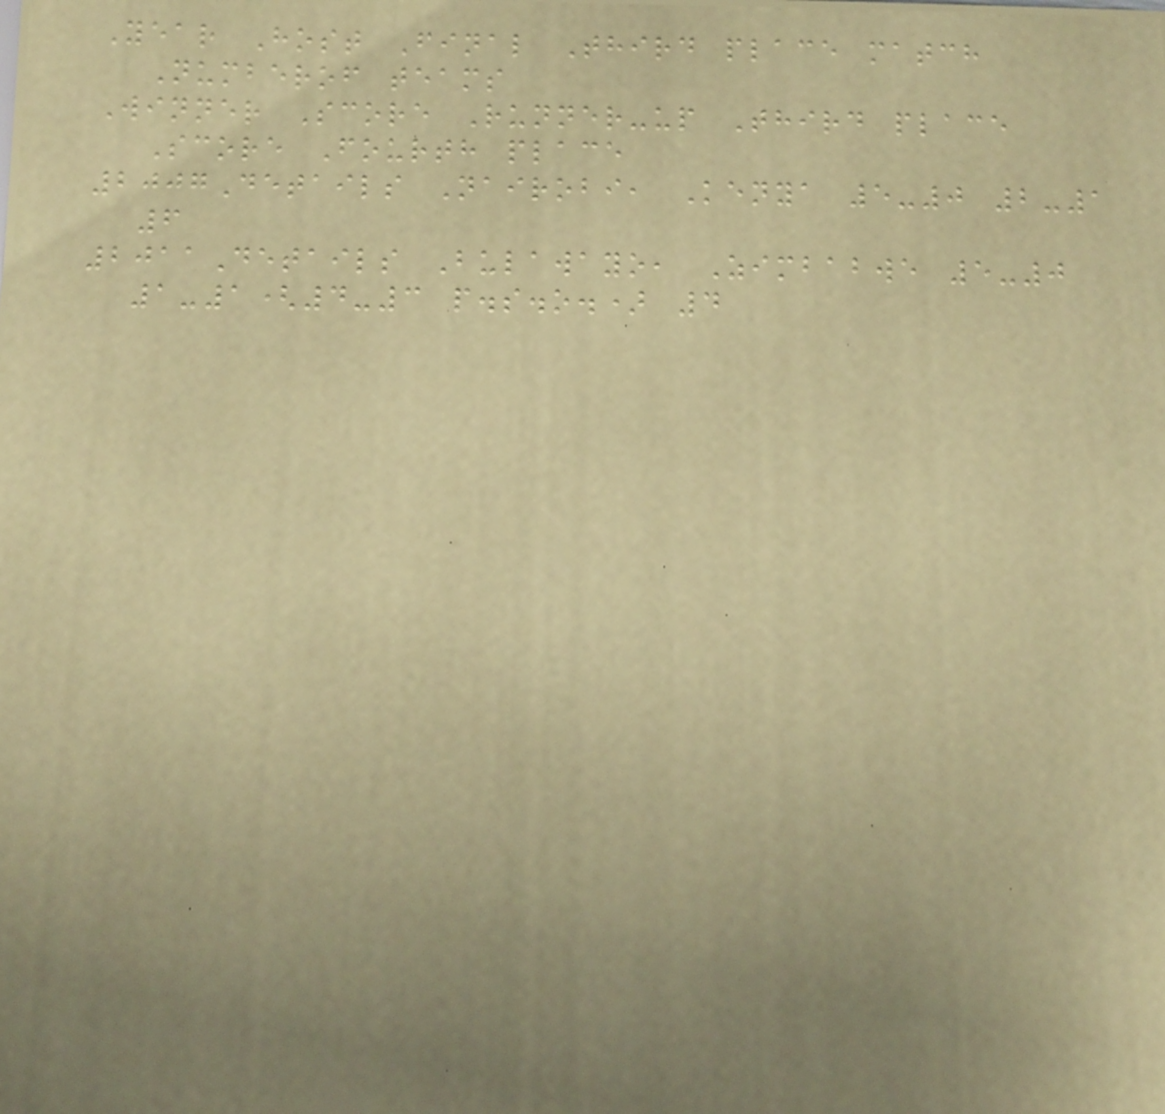Year Host Final Third place match
Numberof teams
Winner Score Runner-up Third place
Score Fourth place
2007Details Nairobi, Kenya 5-0 2-1
6
2011Details Bulawayo, Zimbabwe 5-0
1-1(4-3 p.s.o.) 4
